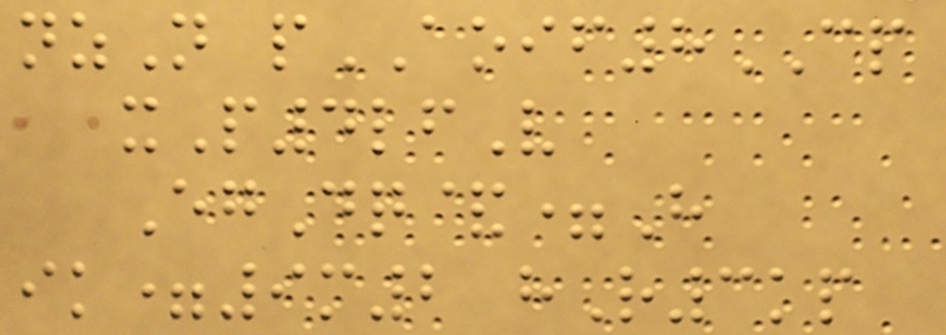nzN pAOIF8CP
xP4lfV
EgDq&=H
ik=9m2 hR3kp
